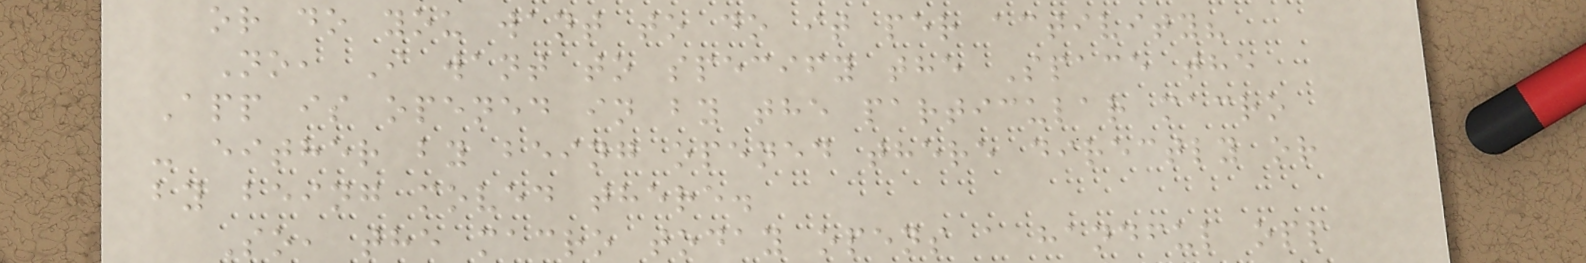or do you want to do it per activity?
No, I want to specify the Space the
App is opened in by the particular macro
- either by being opened there directly or
by being moved there.
So, the macro today opens a handful opp
